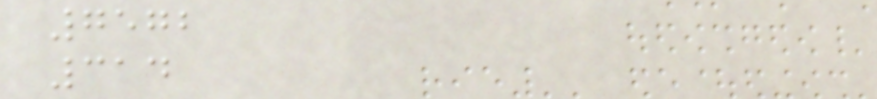7572
314
